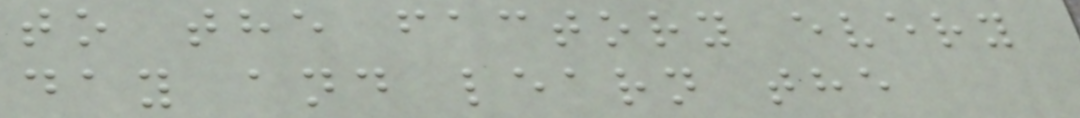to the factory every
day and learn the
